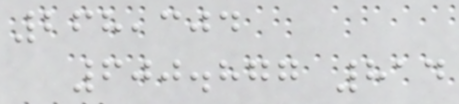268,304
600.877 814
